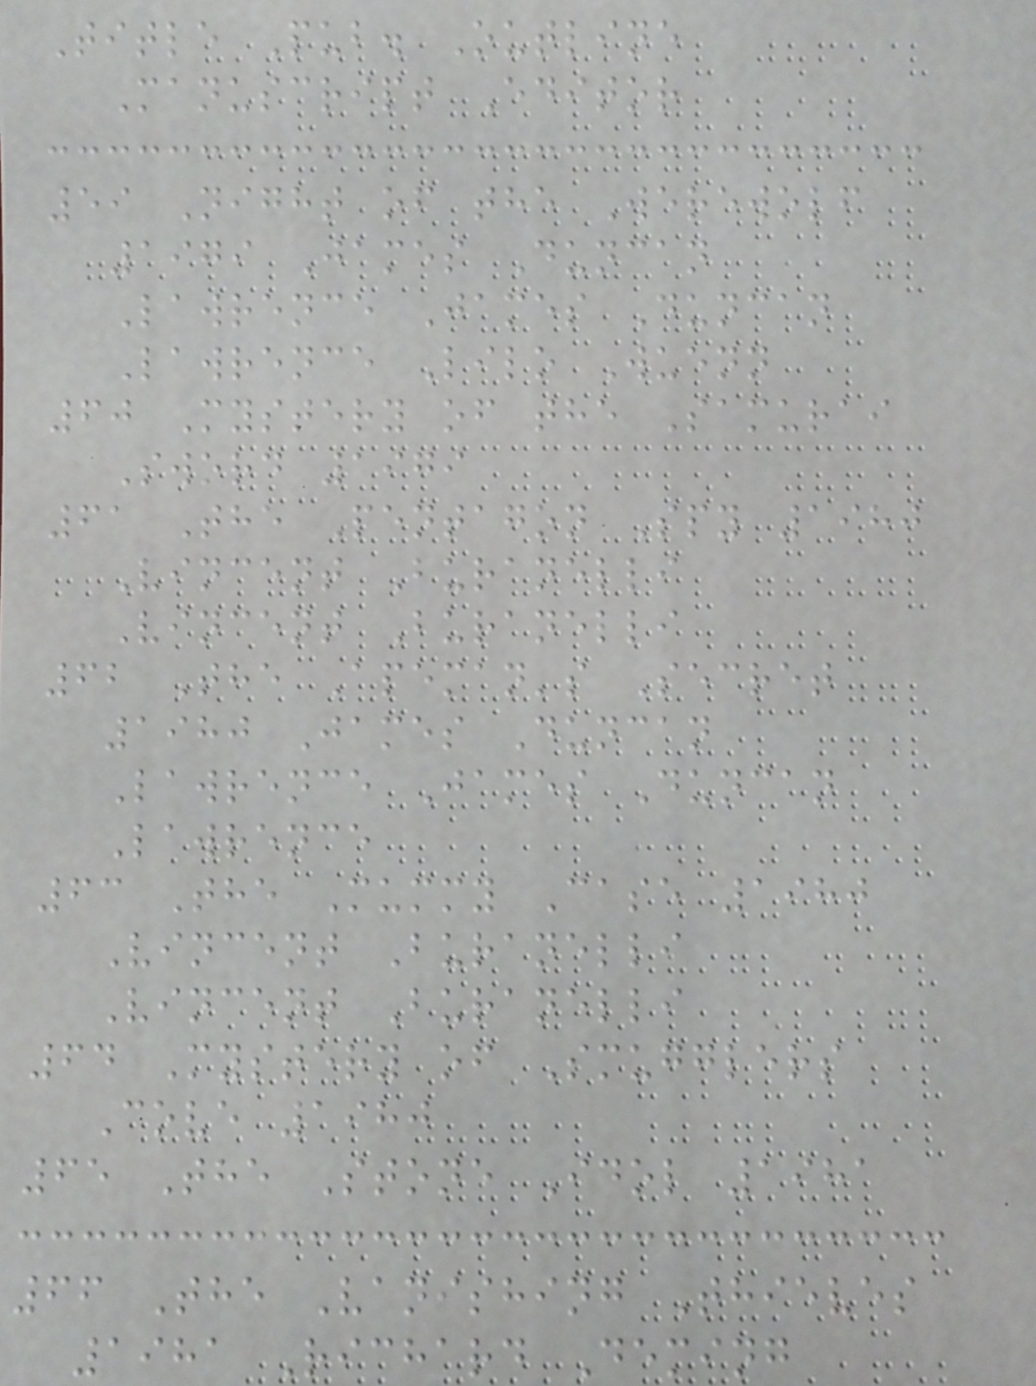Title Pub. Outline
Manuscript Editor
59 Night of the Werewolf
1979 James Duncan
Lawrence James Duncan
Lawrence Lilo Wuenn
60 Mystery of the Samurai
Sword 1979
61 The Pentagon Spy 1980
Vincent Buranelli
Vincent Buranelli
62 The Apeman's Secret
1980 James Duncan
Lawrence James Duncan
Lawrence
63 The Mummy Case 1980
Vincent Buranelli
Vincent Buranelli
64 Mystery of Smugglers
Cove 1980
65 The Stone Idol 1981
66 The Vanishing Thieves
1981 Richard Deming
